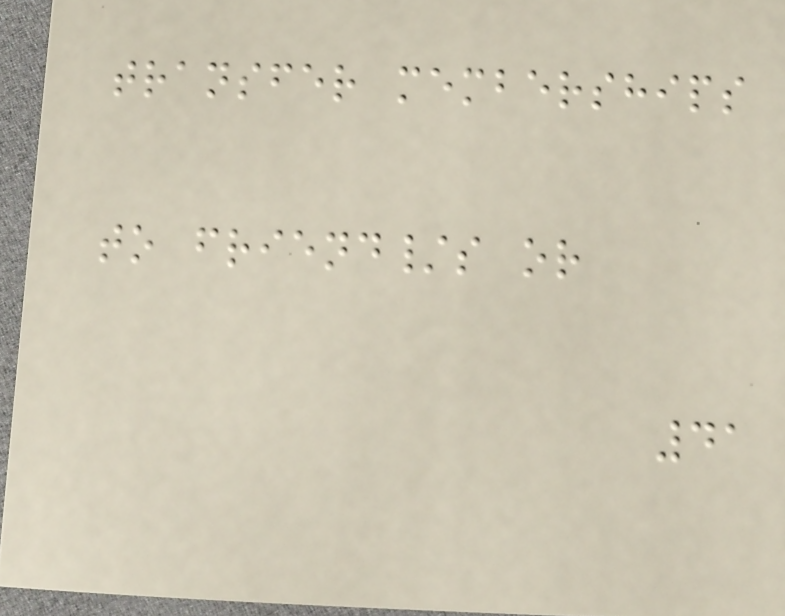transfer memberships
to friend/s or
41
